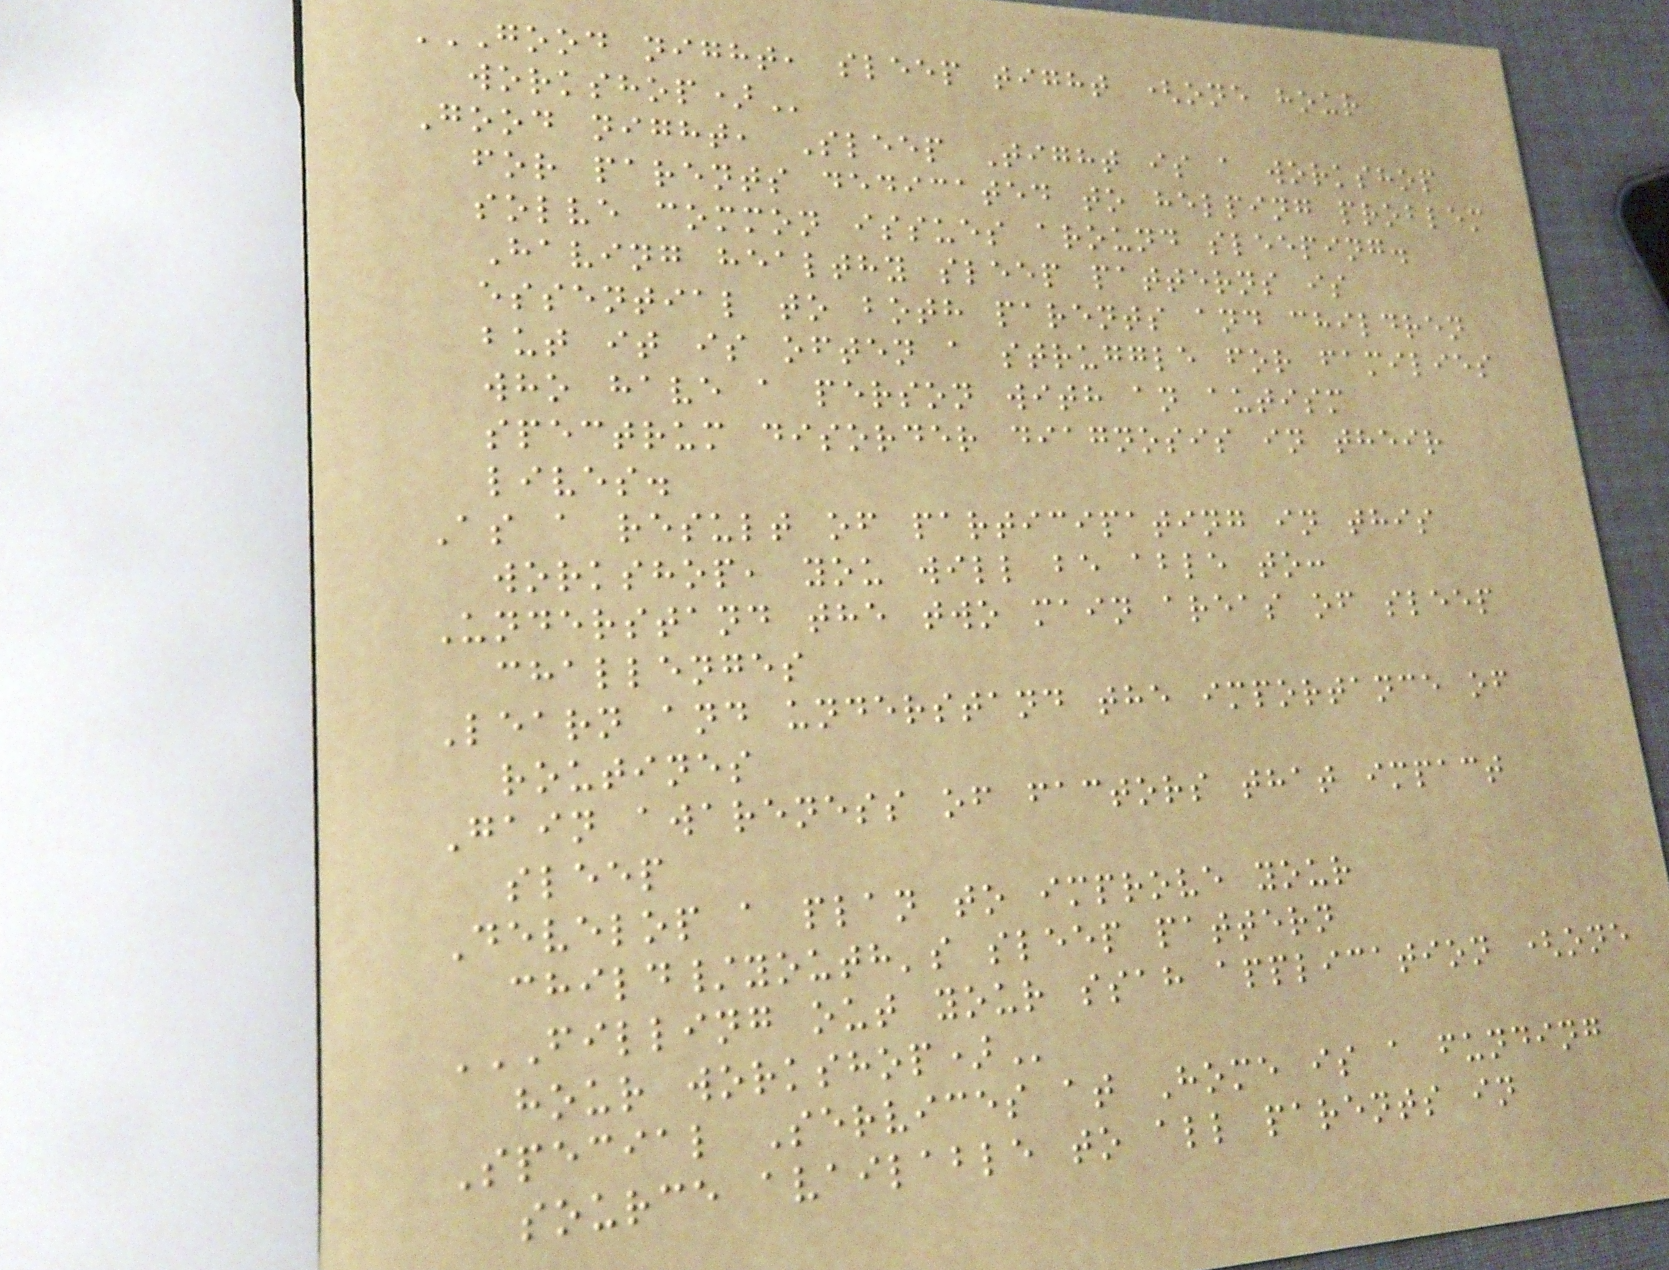GOOD NIGHT, SLEEP TIGHT (ONE HOUR
WORKSHOP)
Good night, Sleep Tight is a workshop
for parents dedicated to helping problem
solve common issues around sleeping.
Having healthy sleep patterns is
essential to both parents and children
but it is often a struggle for families
who have a person with an autism
spectrum disorder diagnosis in their
lives.
As a result of participating in this
workshop, you will be able to:
Understand the two main areas of sleep
challenges
Learn and understand the importance of
routines
Gain awareness of factors that impact
sleep
Develop a plan to improve your
child/youth's sleep pattern
FILLING OUT YOUR SSAH APPLICATION (ONE
HOUR WORKSHOP)
Special Services at Home is a funding
source available to all parents in
